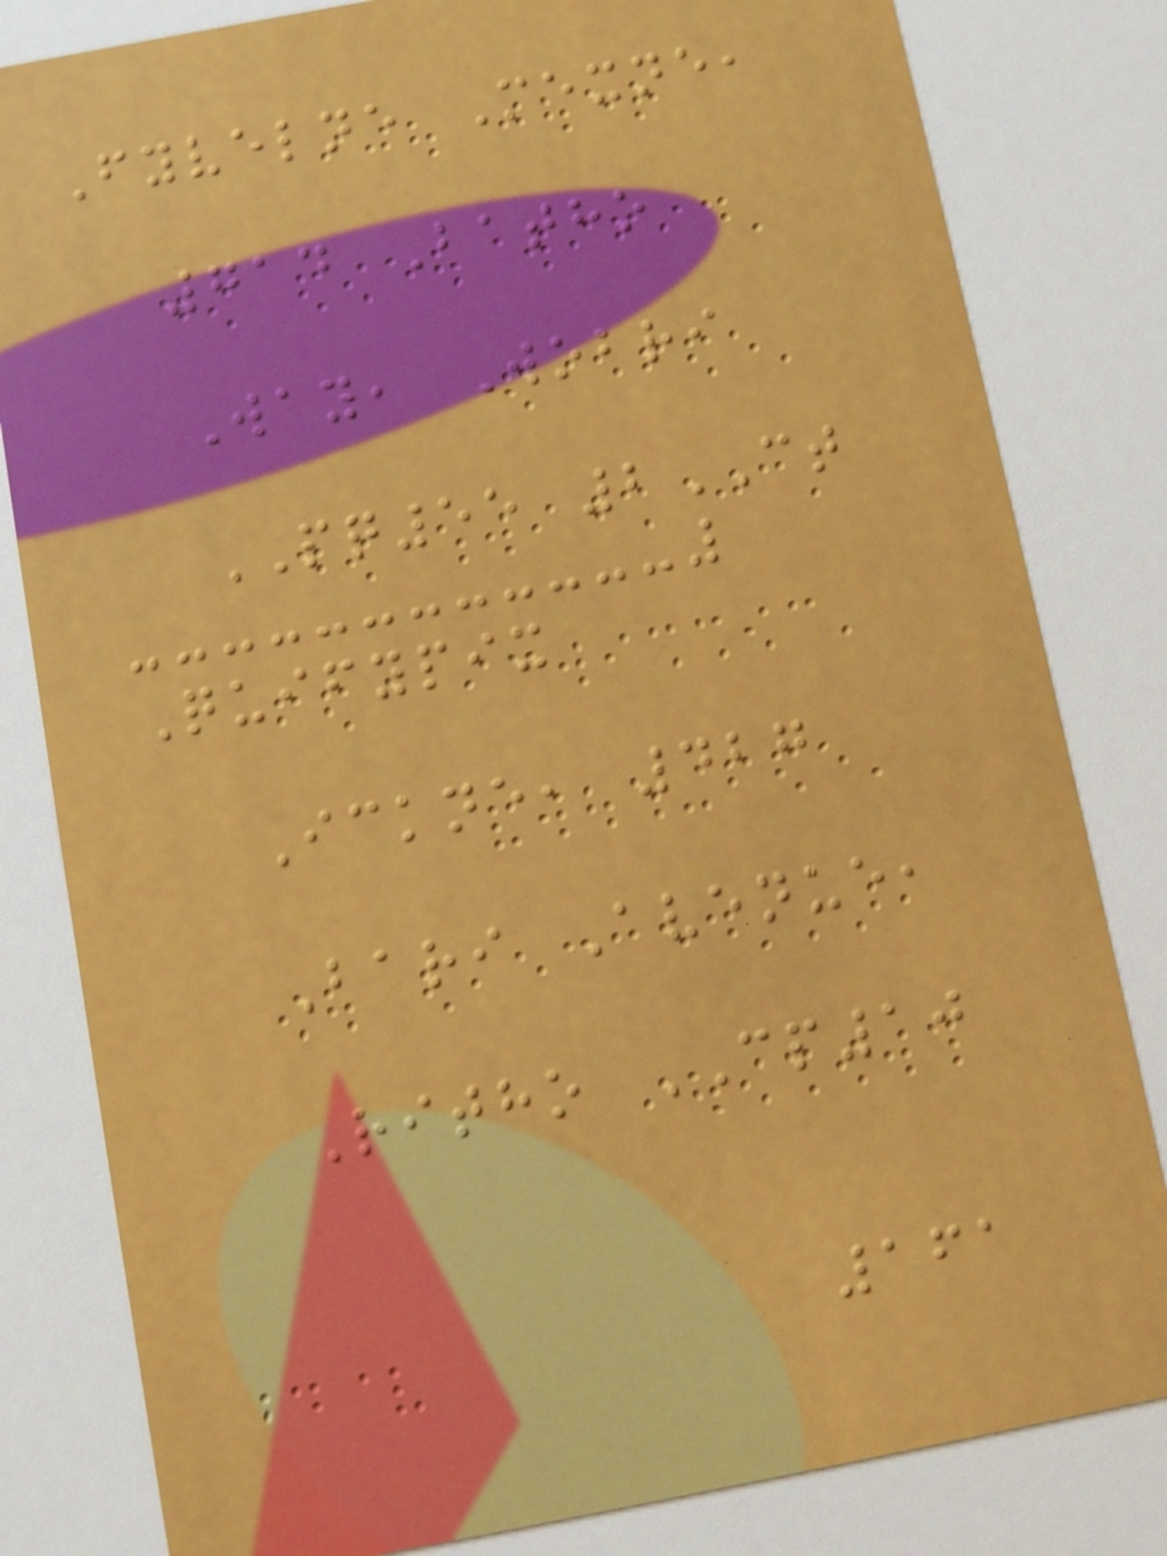Fyvelne Mexne,
714 Batho
Way, Wobri
PQ55 2CT
Quifypix
Ickne, 427
Bari Avenue,
Ritho CP10
161
